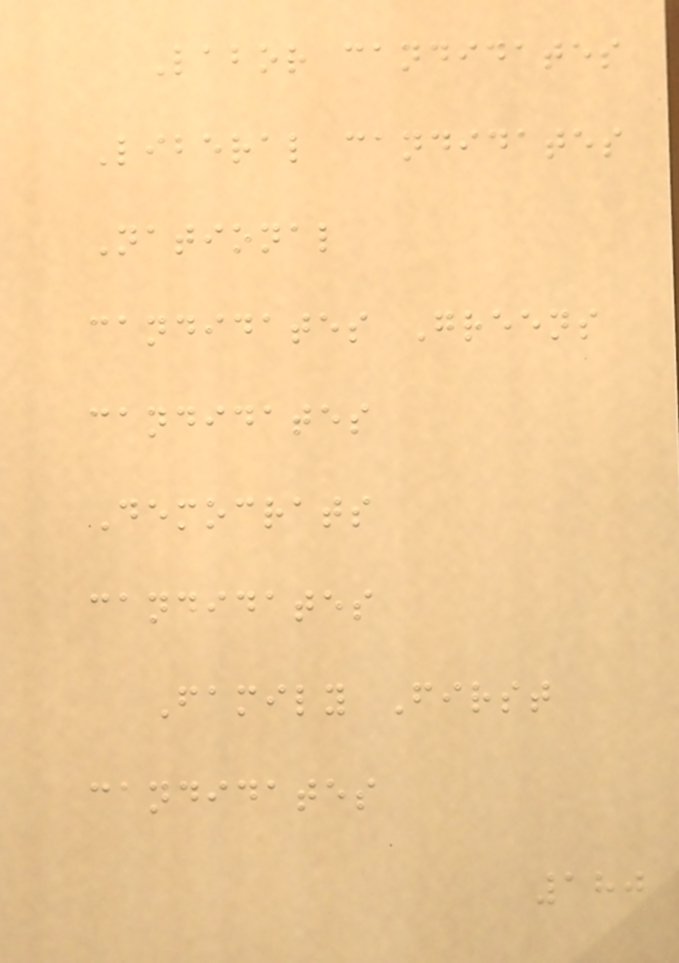Labor candidates
Liberal candidates
National
candidates Greens
candidates
Democrats
candidates
Family First
candidates
180
